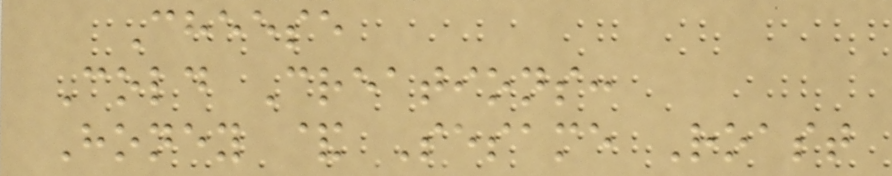Cheese
Cold Creations:
Honey & Sesame Roast
